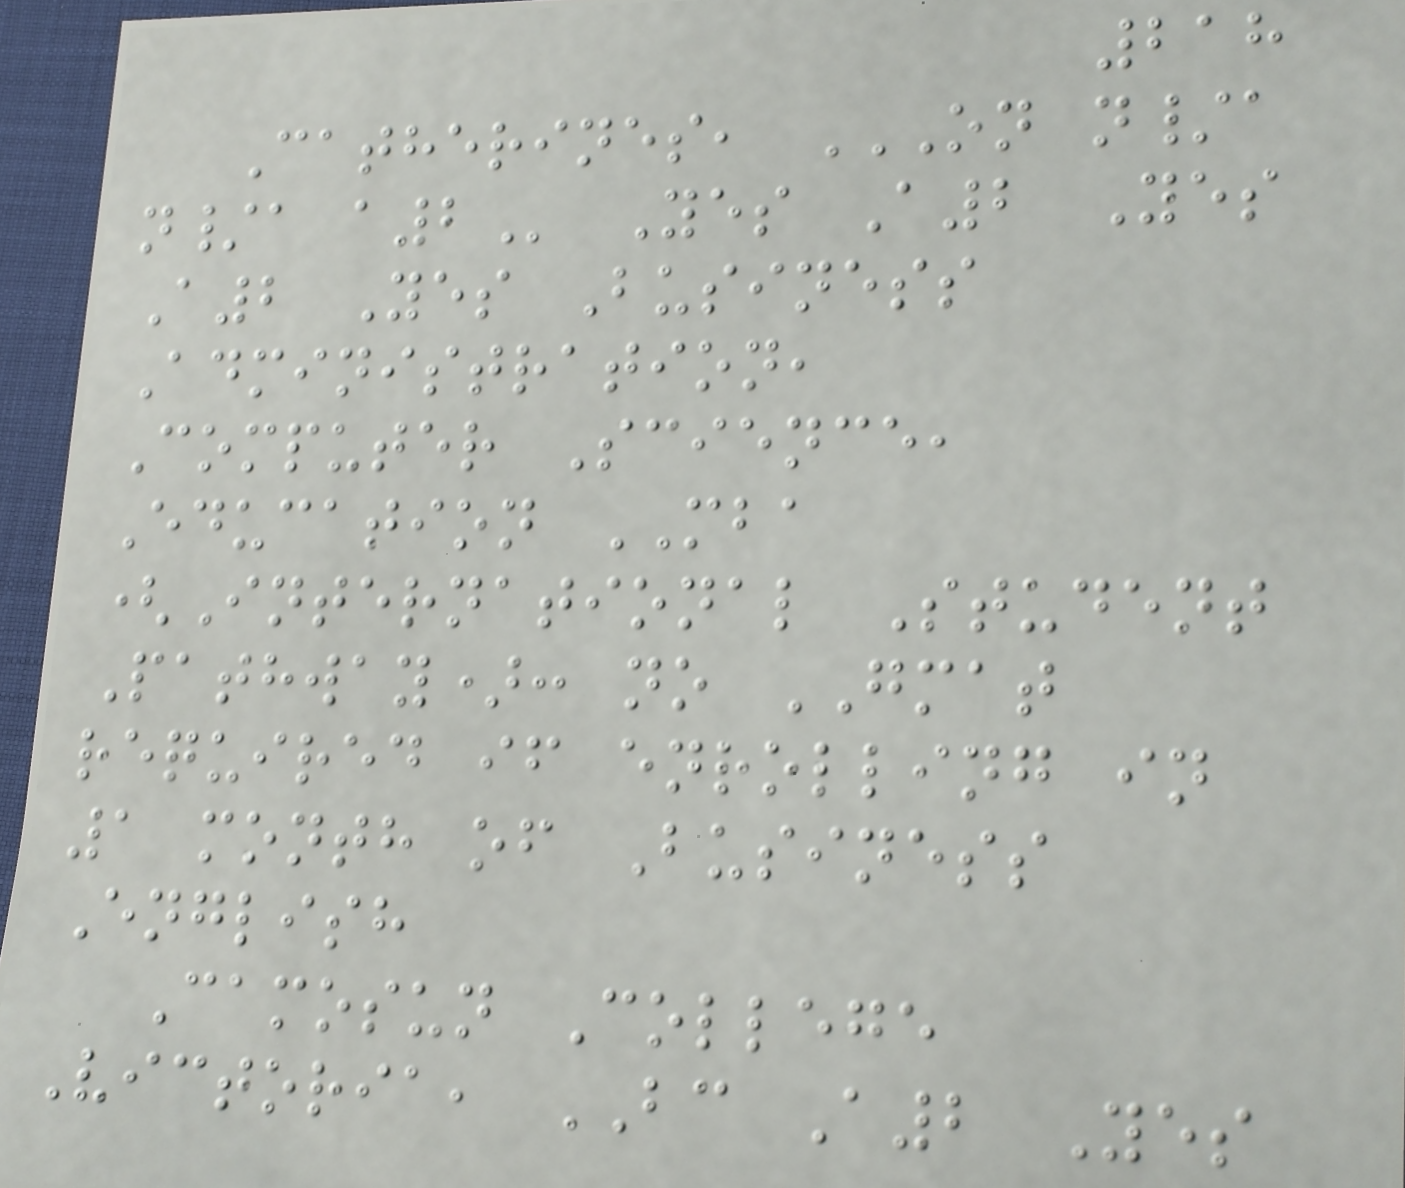218
Catherines, ON N/A
N/A A2 Yes A2 Yes
A2 Yes Business
Administration,
Computer Science,
Education MBA
(International Student
Pathway): no GMAT
required if enrolling in
1 month of Business
English
Camosun College
Victoria, BC A2 Yes
